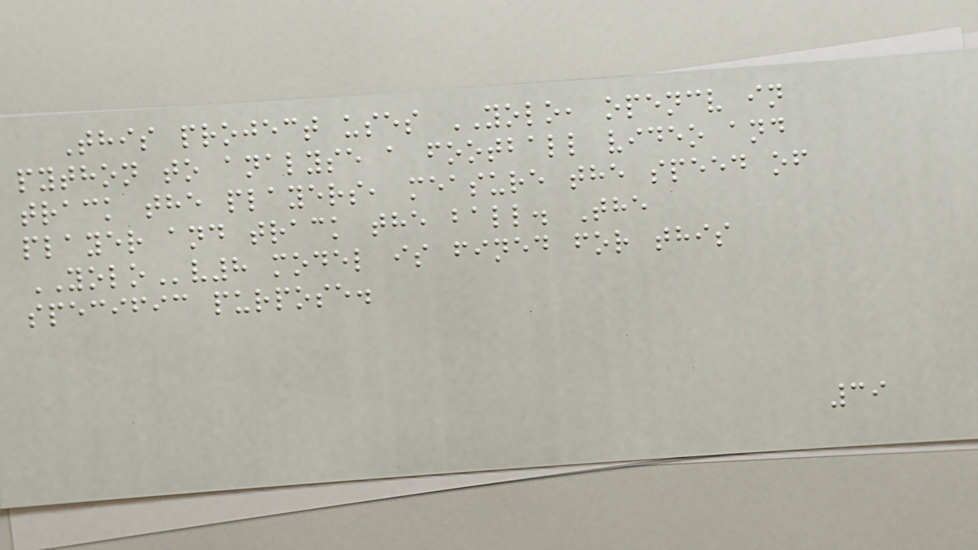This project uses YOLO, opencv in
python to analyse a football video and
track the players, measure the speed of
player and track the ball. The
YOLOv8 model is fined for this
specific purpose.
39
